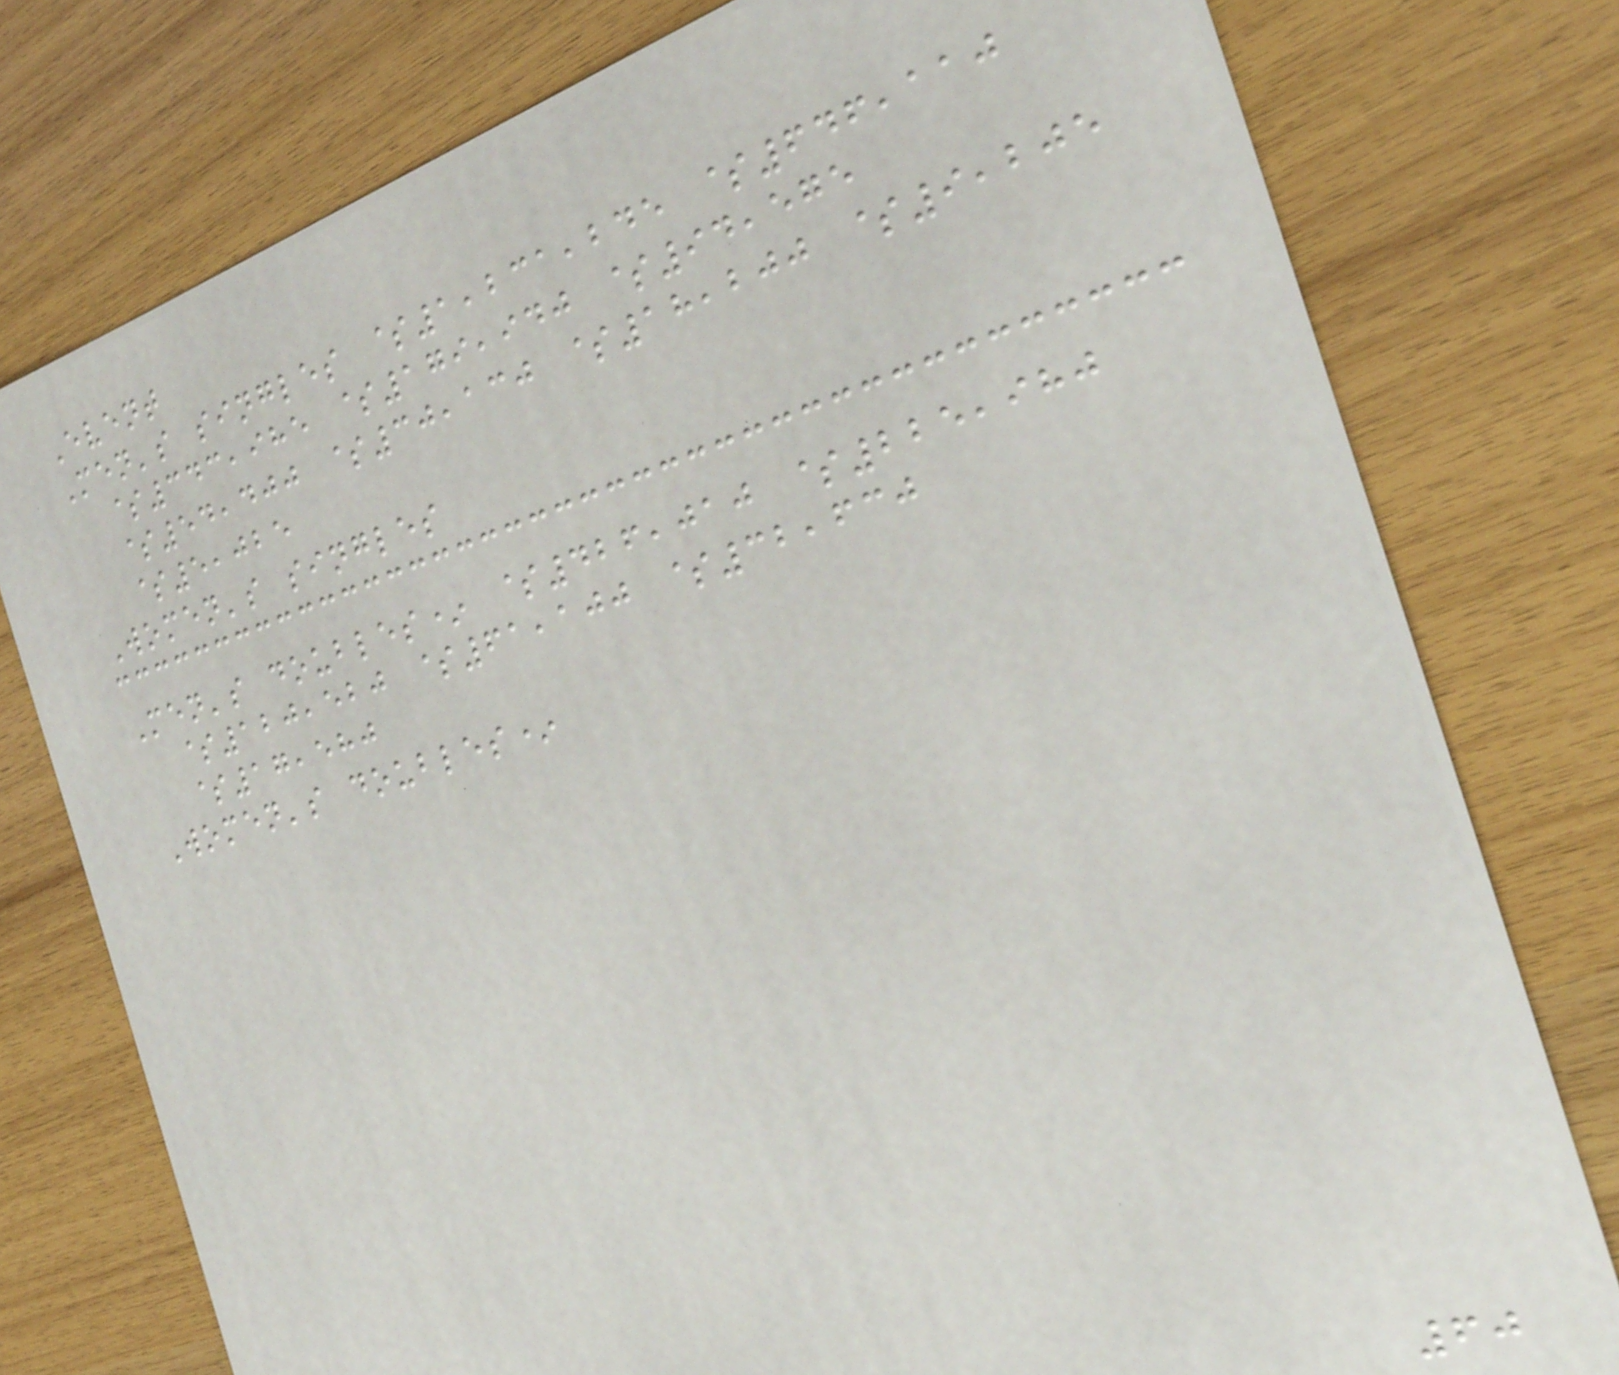Event
Men's singles $1,231,245 $646,110
$343,985 $179,940 $94,575
$54,400 $30,130 $18,200 $9,205
$5,025
Women's singles
Men's doubles* $426,010 $225,980
$120,520 $61,100 $32,630
$17,580
Women's doubles*
60
